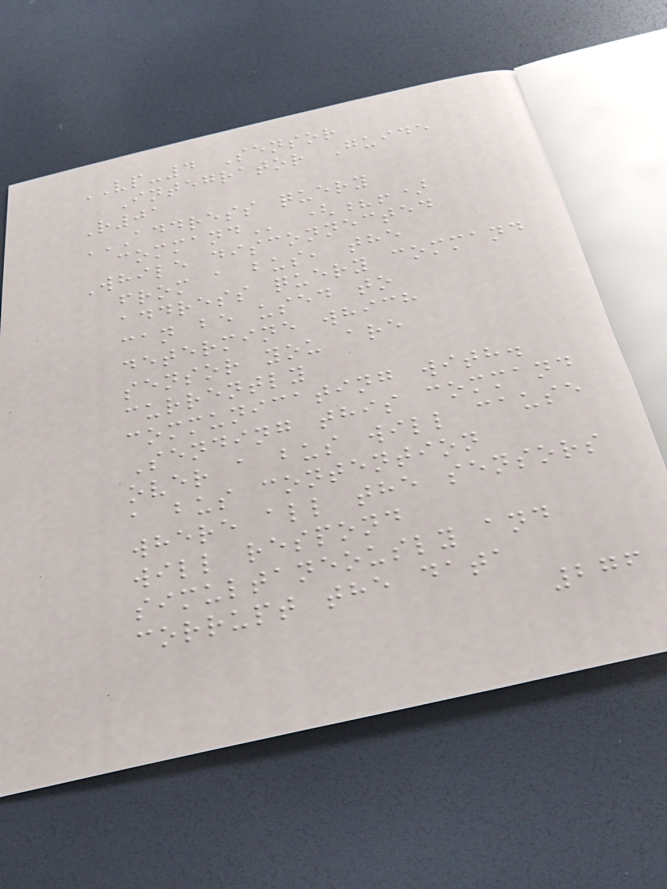VP-4 Sensor
Integrator Guide
R01
ADDRESS QUERY
COMMAND (?!)
While disconnected
from a bus, the
address query command
can be used to
determine which
sensor you are
currently
communicating with.
Sending this command
over a bus will cause
a bus contention
where all the sensors
will respond
simultaneously and
corrupt the data
276
